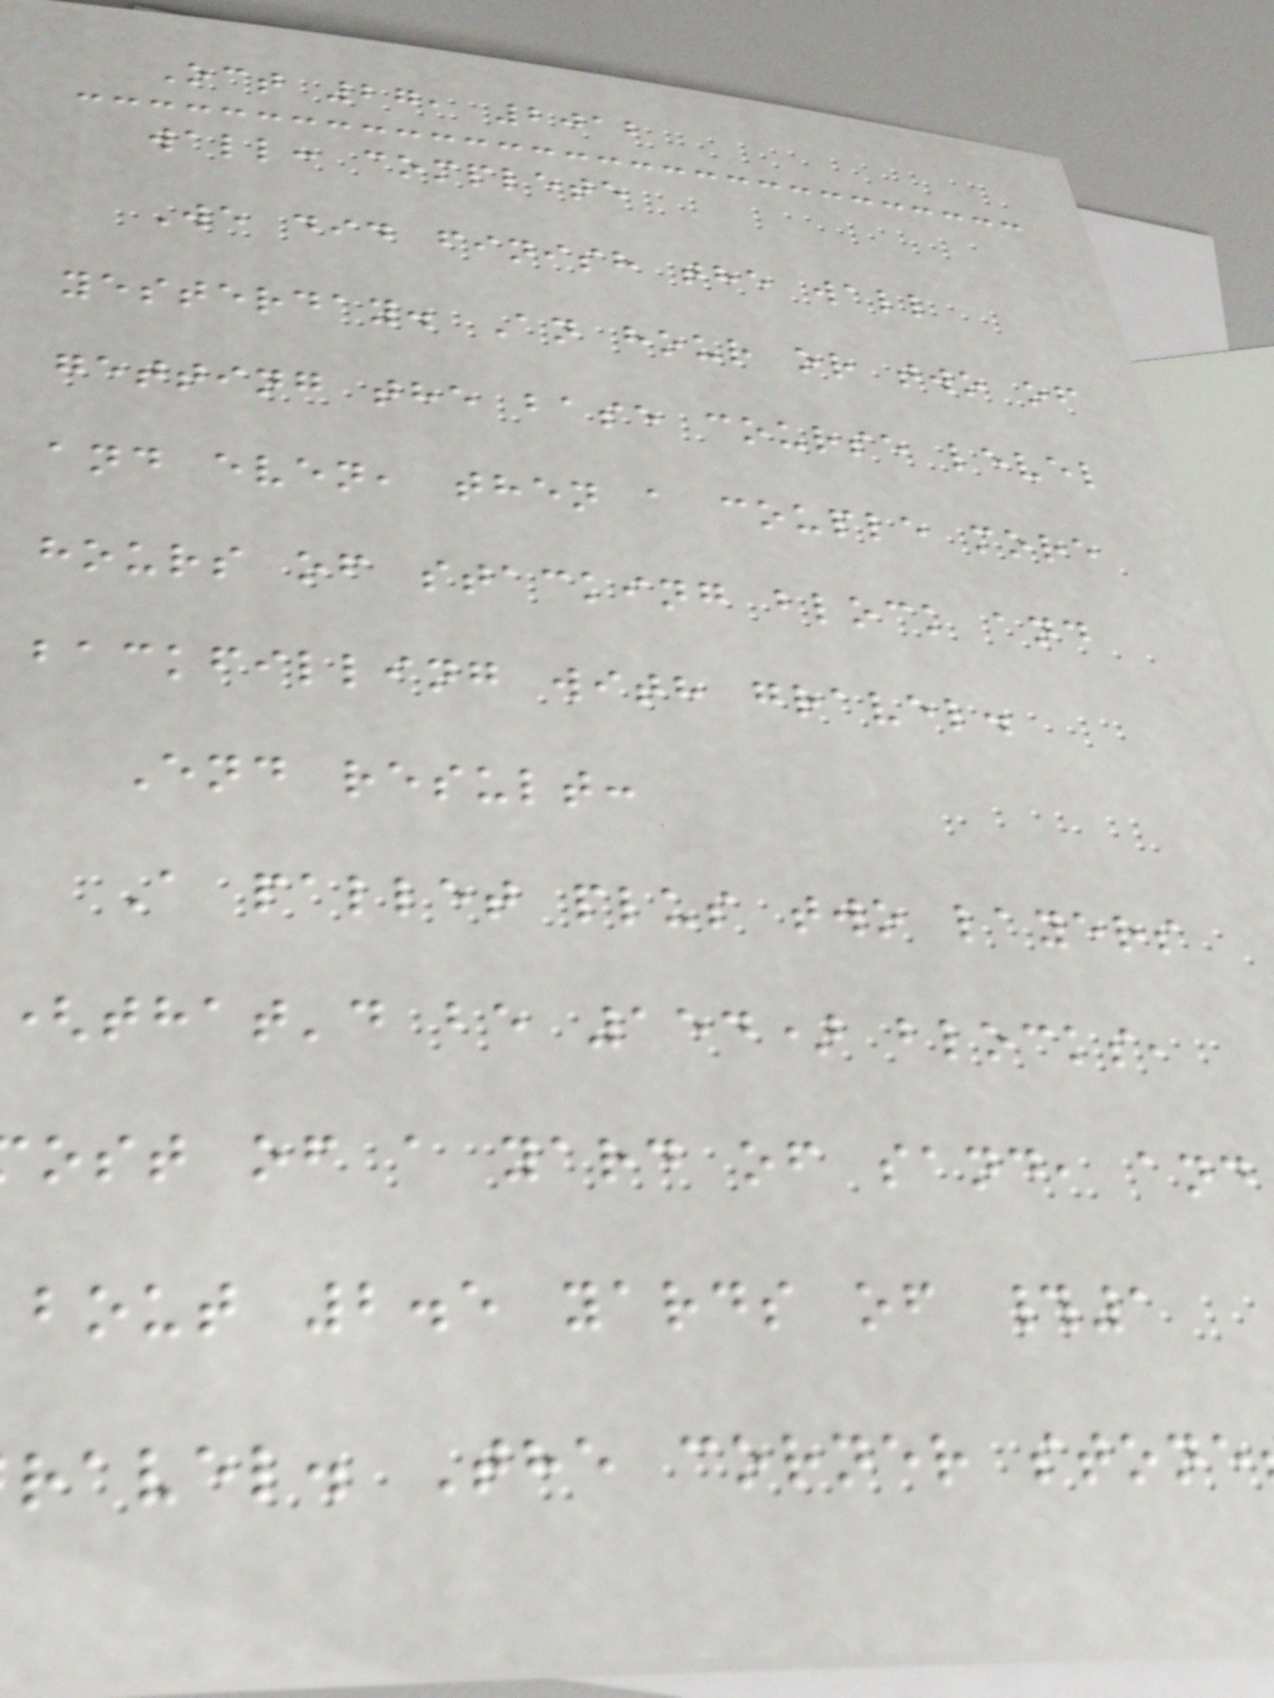Oct 27, 2012
wall: complete
We did finish the wall
yesterday. An hour or two of
getting the base course level
and even, then a couple more
hours of stacking block and
backfilling with gravel.
End result:
A pallet plus two layers
(that'd be 154) blocks,
ost of a yard of sand, and
bout 2.5 yards of #1
ravel. The corner stone
